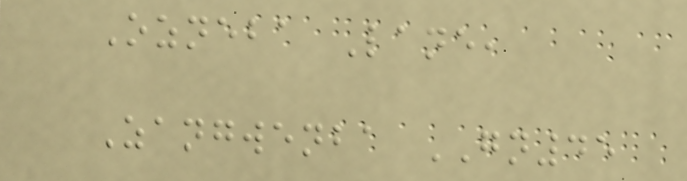Ozneba Lane,
Zangwenba GN45
